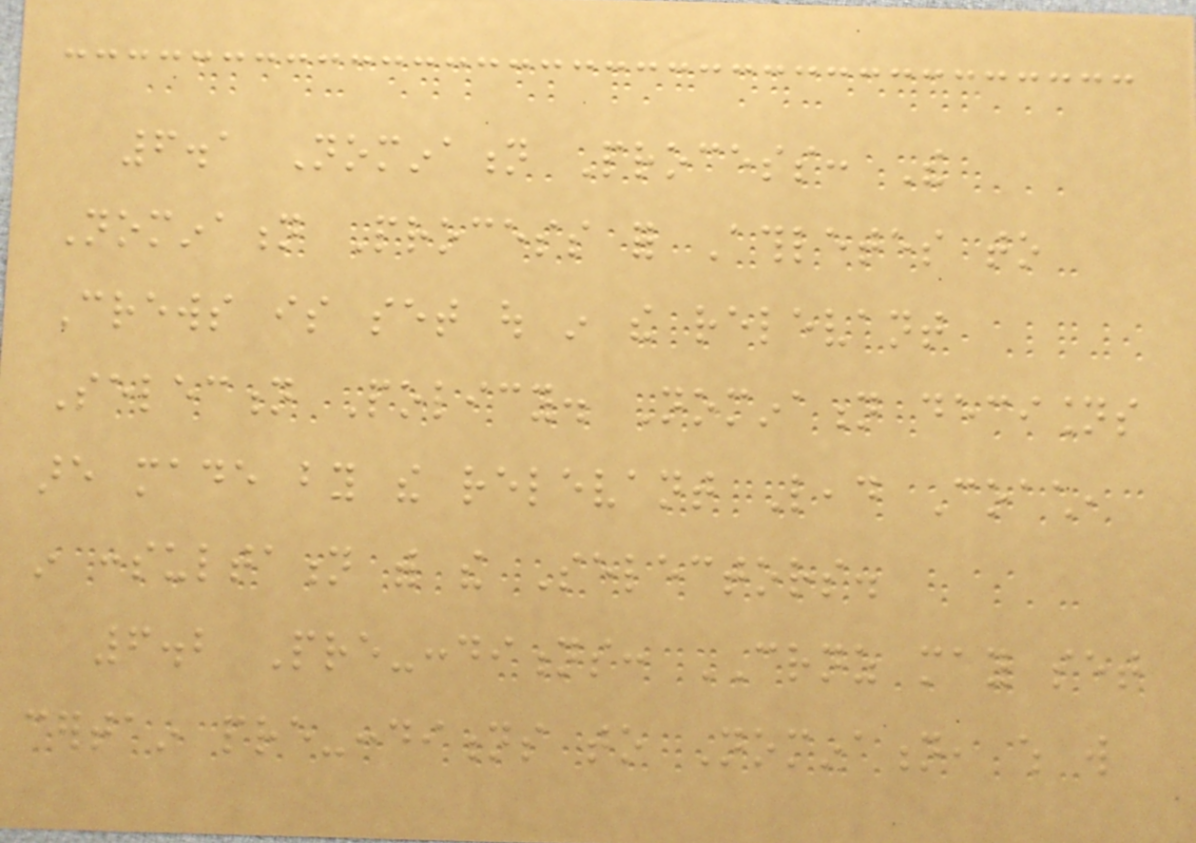6.1 Nomination Process: The
Nomination Process for Athletes to
Crews is set out in the relevant
Selection Policy. Nomination decisions
are made by the relevant Lead Coach,
in consultation with the Selectors.
6.2 Pre-conditions: CRNZ may set
certain pre-conditions to Nomination, which will
